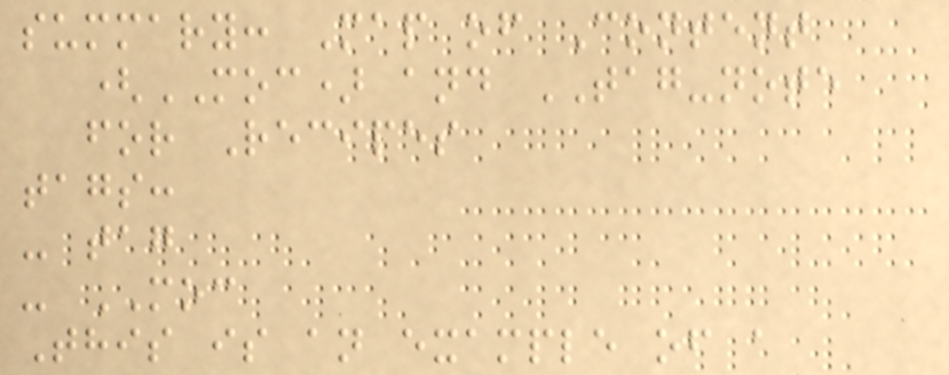summary: Map of Content
(MOC) and TAG-note
for Recipes
tags:
- tag
- MOC
This is an example of a
